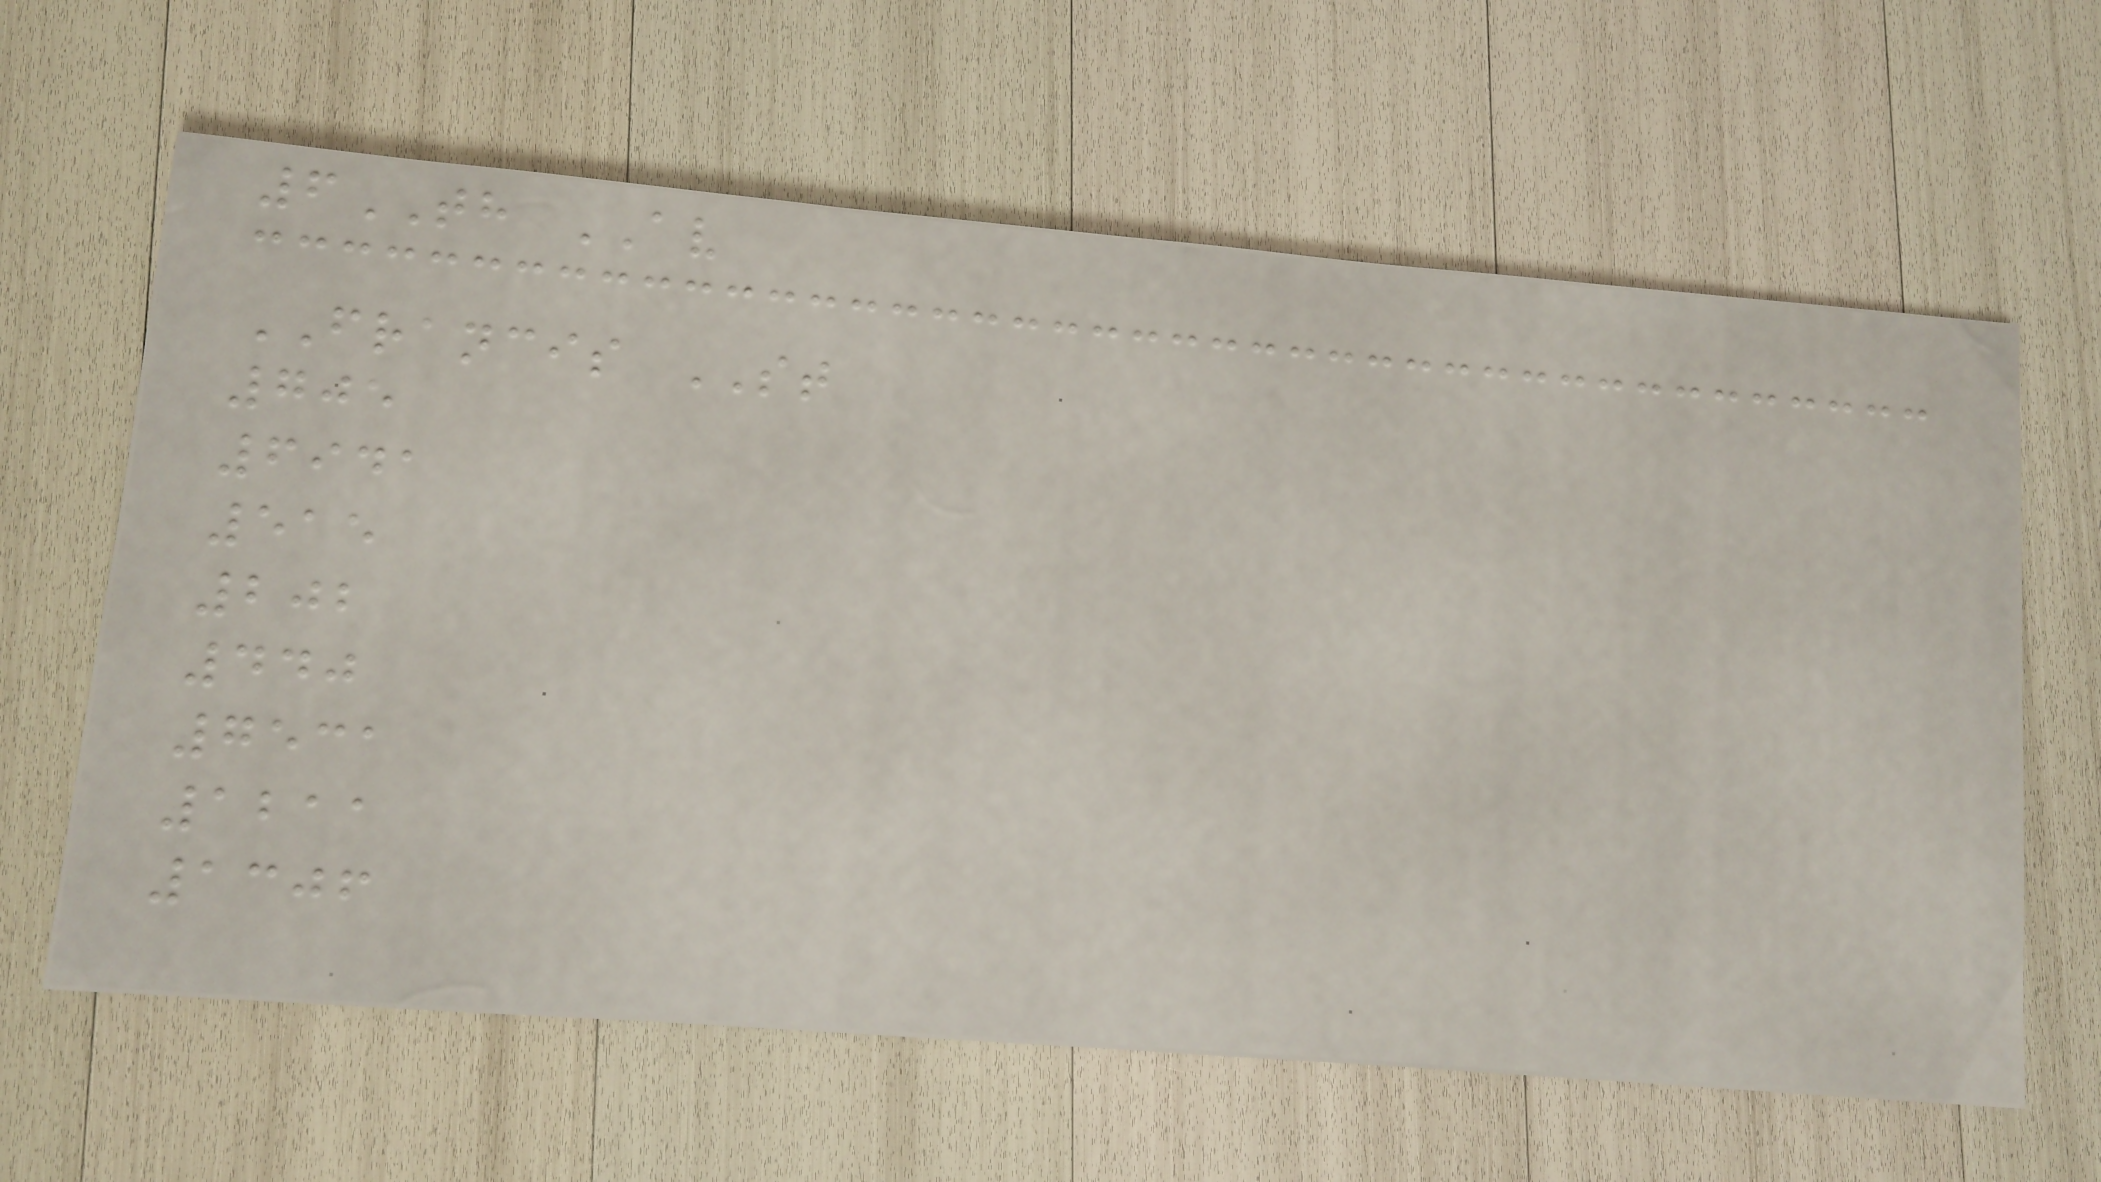6TH AV
FRANCIS ST
705
6941
515
202
440
7531
1211
1306
